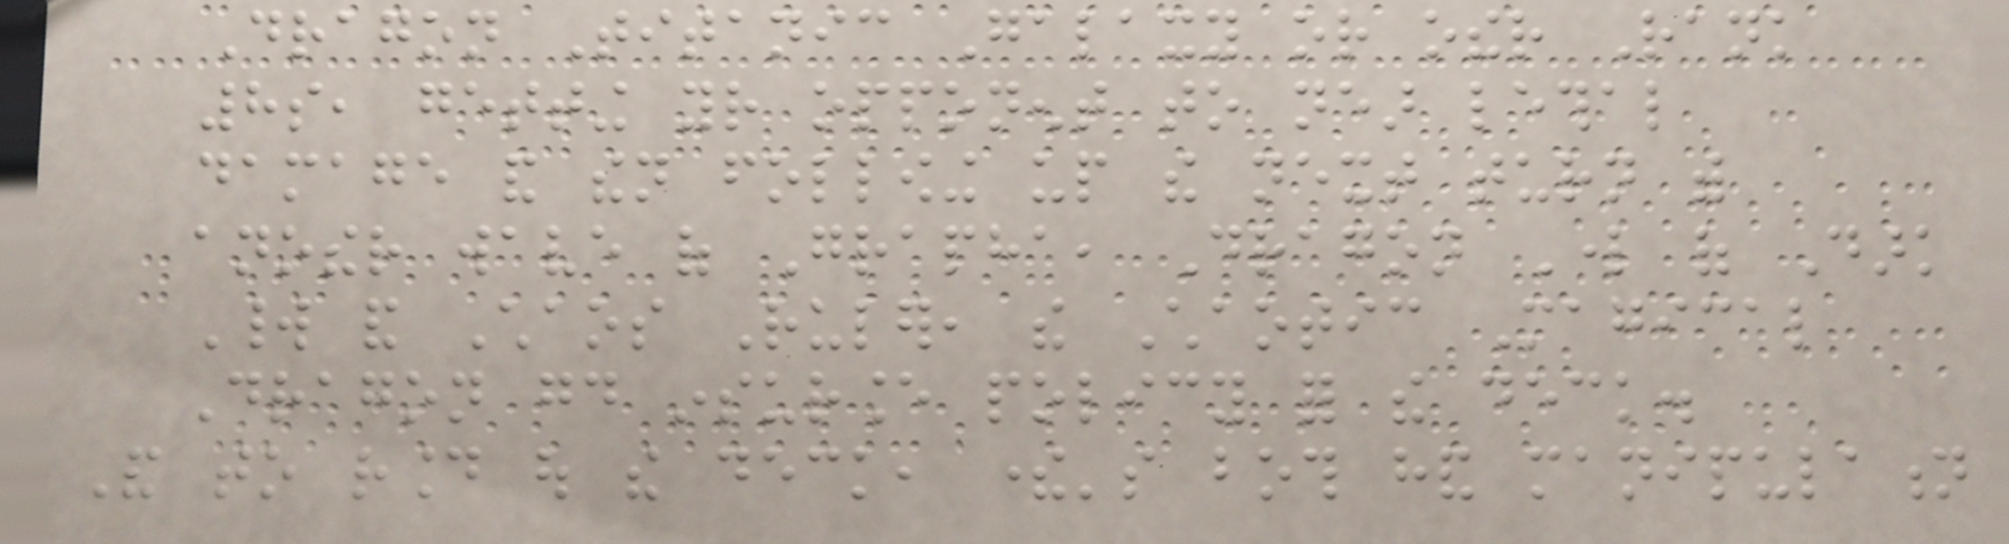Dragon Titanic Galaxy or other Rank
8s, getting your opponent to near lethal
damage and then following up the next turn with
another wave of Grapha, Dragon Lord of Dark
World and Chaos Ruler, the Chaotic Magical
Dragon good insurance policy for the deck.
And to round out the deck, there's both hand manipulation
